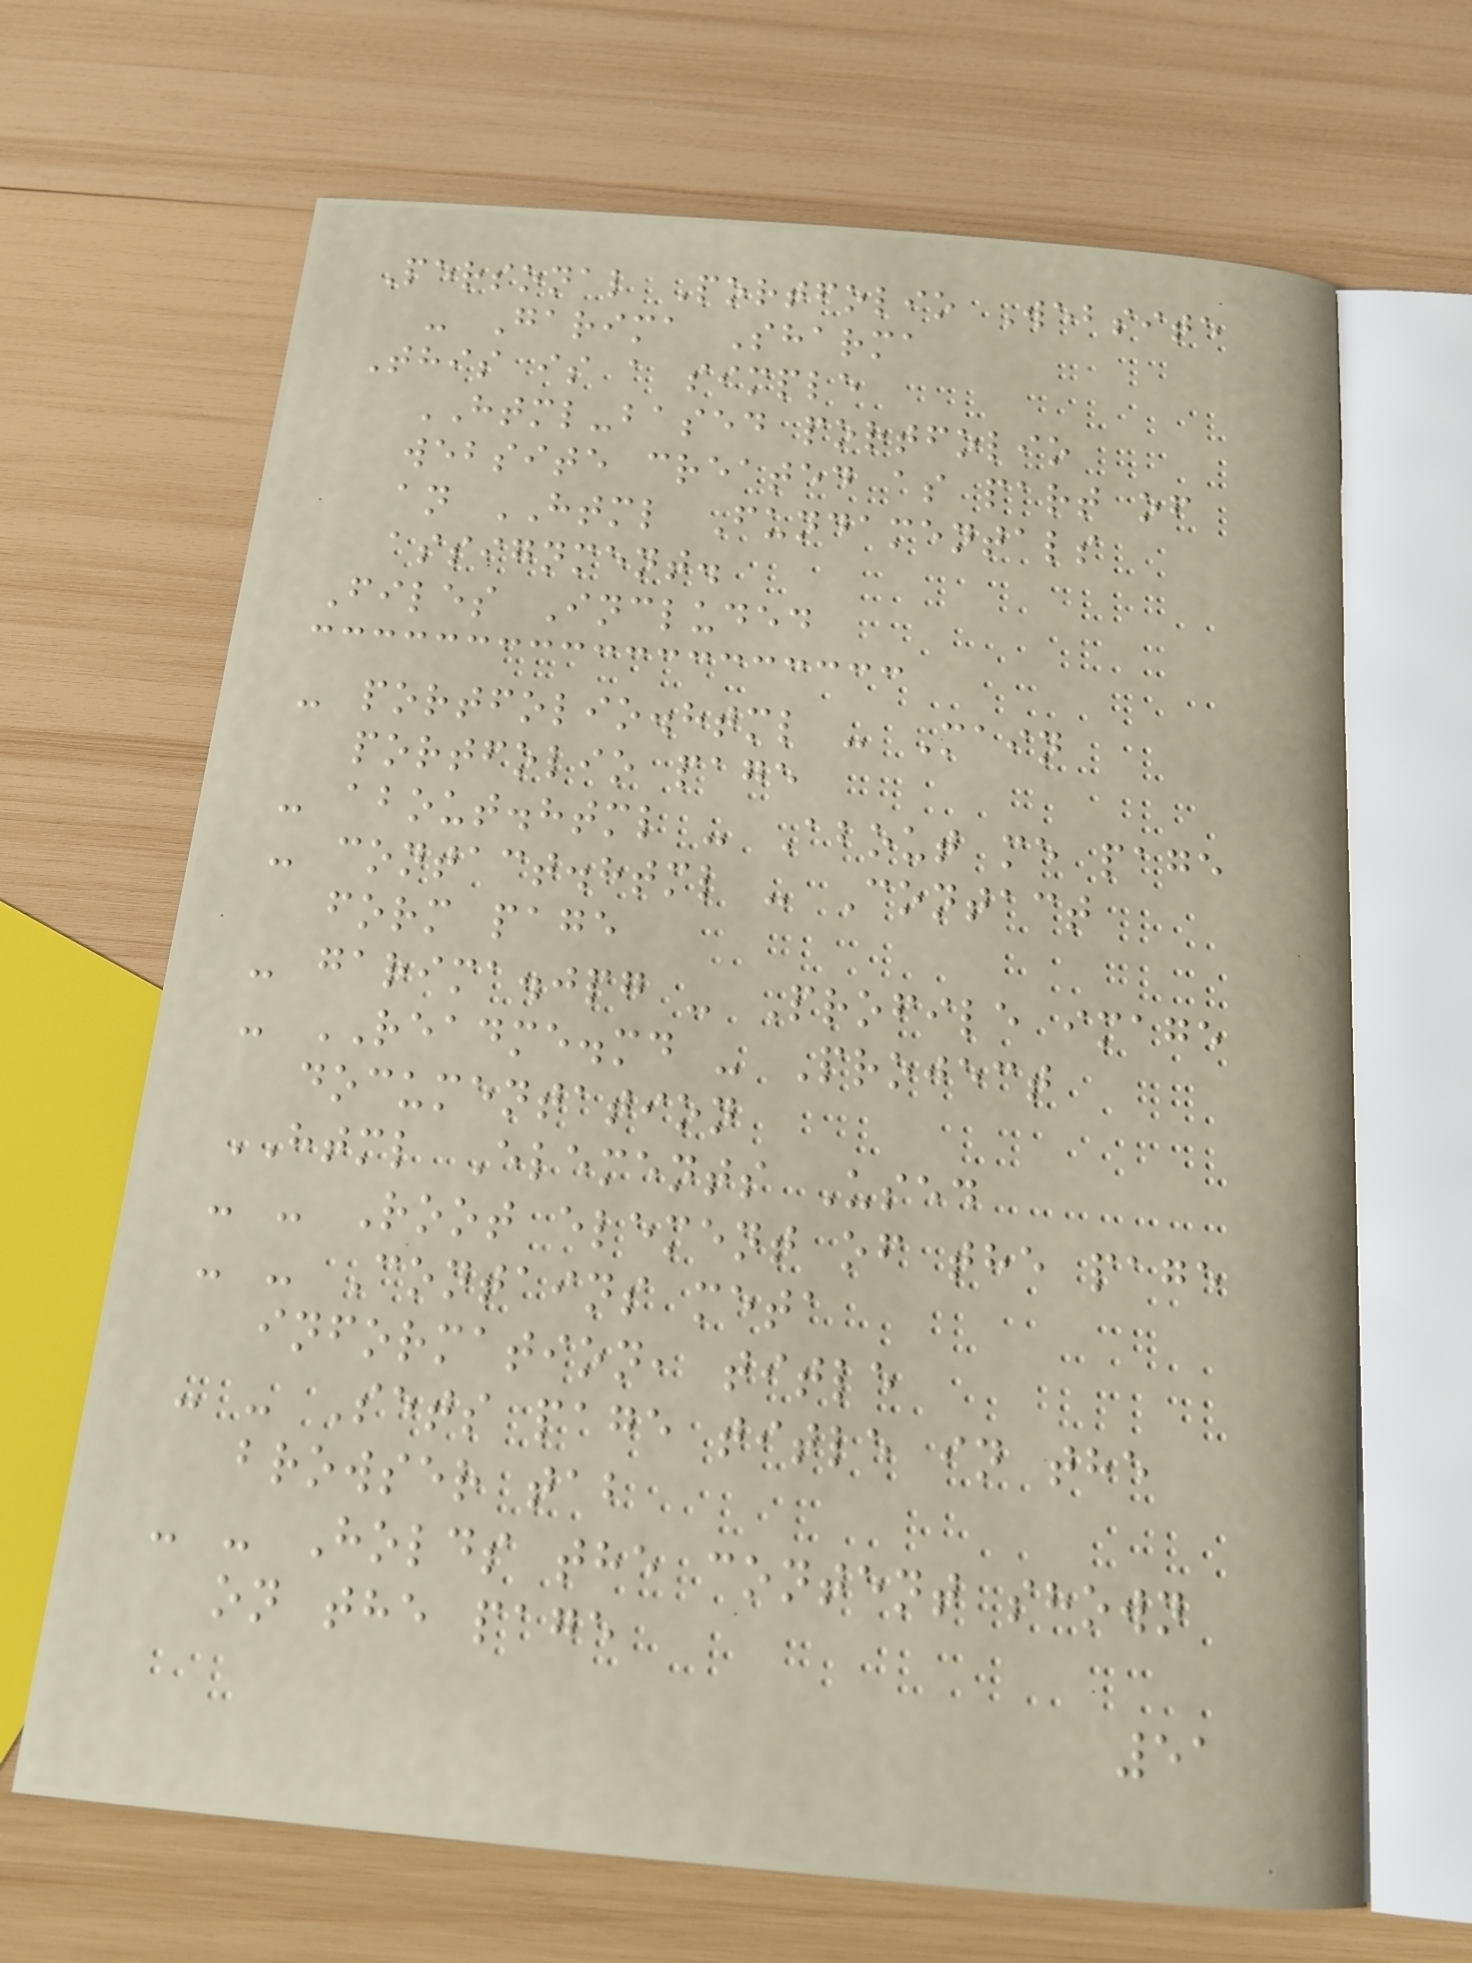Personal Portfolio Website
- Garima Sharma
This is a simple
HTML-based portfolio
website created as part of
an HTML Fundamentals
assignment.
Files Included
- portfolio.html - Main
portfolio page
- about.html - About me page
- contact.html - Contact
form page
- garima.jpg - Profile image
- README.md - Project
documentation
HTML Elements Used
- - Root element of the page
- - Contains meta
information, title
- - Sets page title in the
browser tab
- - Holds the content shown
on the page
51
